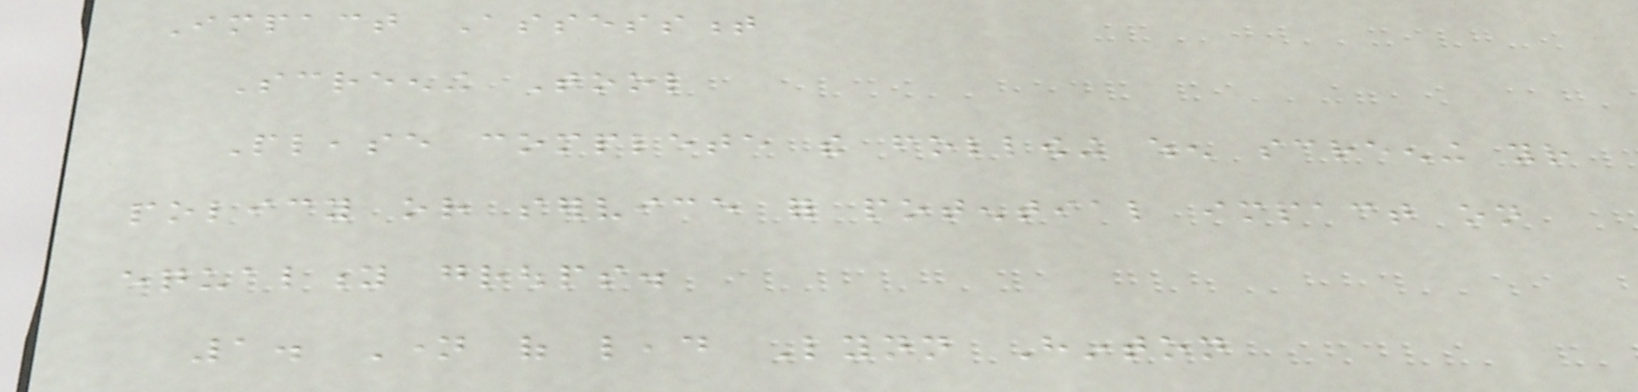Impact Assessment
Screening Tool
Please complete the following when screening your
policy or service for potential impact on
equality groups.
1. Name of lead Lynn Hinton
